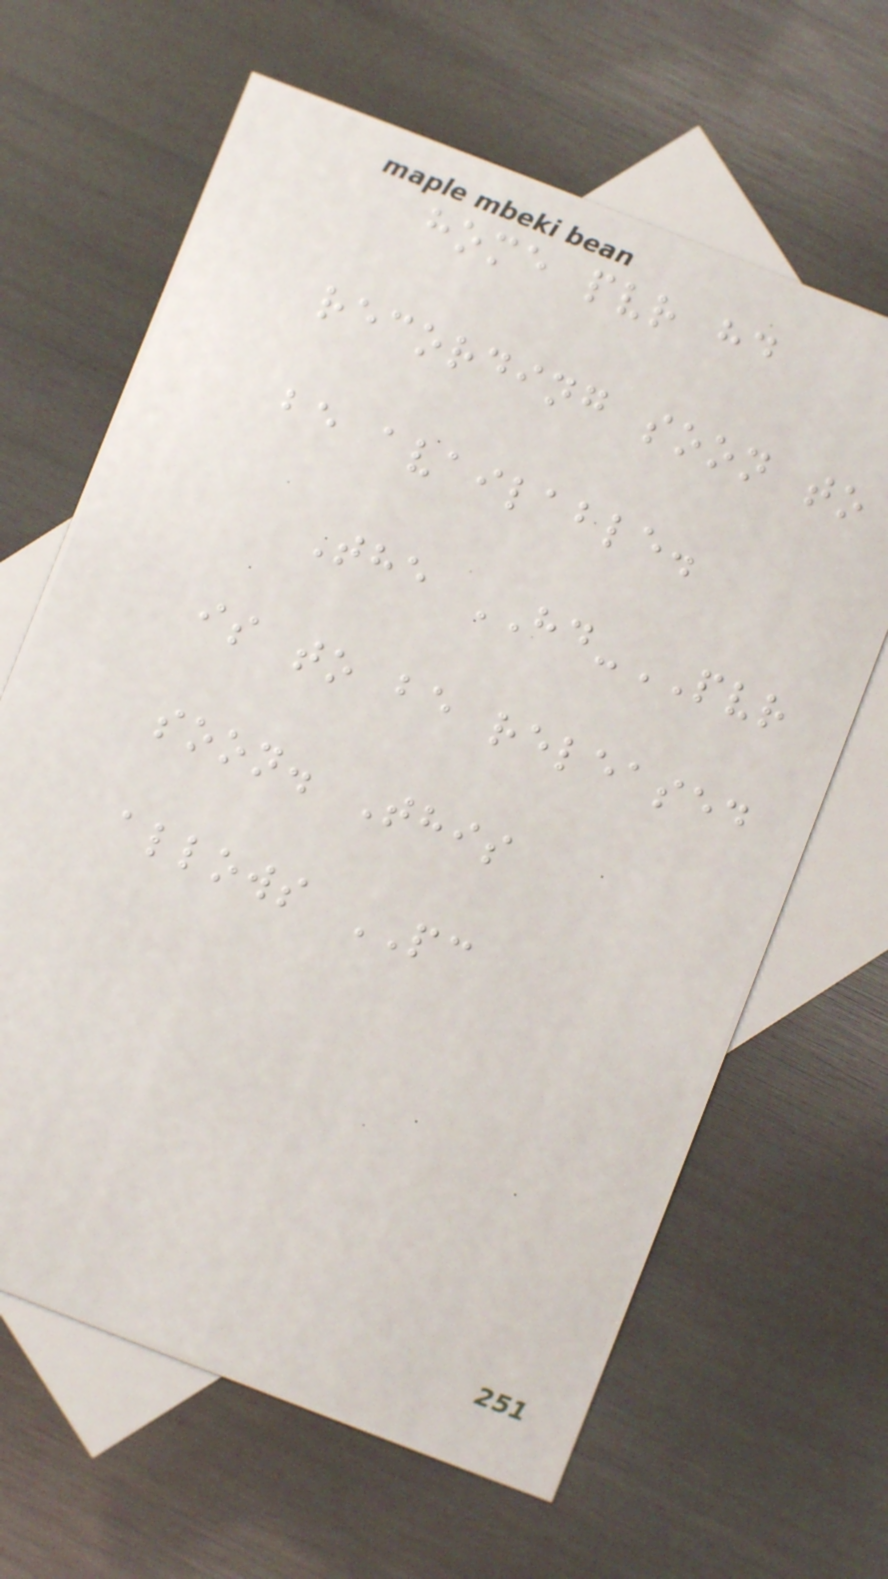home pvr hd
recording soon to
be available.
The HD-PVR
is to be released
soon. This
allows PC
